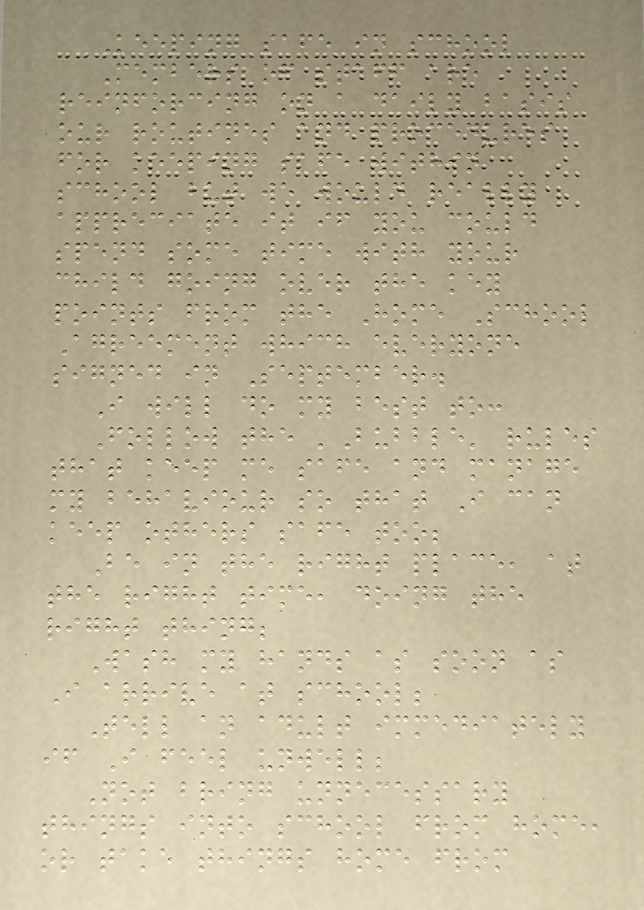Keeping safe in school
Members of staff are
reinforcing on a daily basis
our routines and procedures
for keeping safe within
school but we would really
appreciate it if you could
spend some time with your
child going over the key
points from the Home School
Agreement which everyone
signed in September.
I will do my best to:
Follow the 'Bubble' rules
that keep me safe and manage
my behaviour so that I can
keep others safe too;
Be in the right place, at
the right time, doing the
right thing;
Wash my hands as soon as
I arrive at school;
Tell an adult immediately
if I feel unwell;
Not bring unnecessary
things into school from home,
or take things home from
